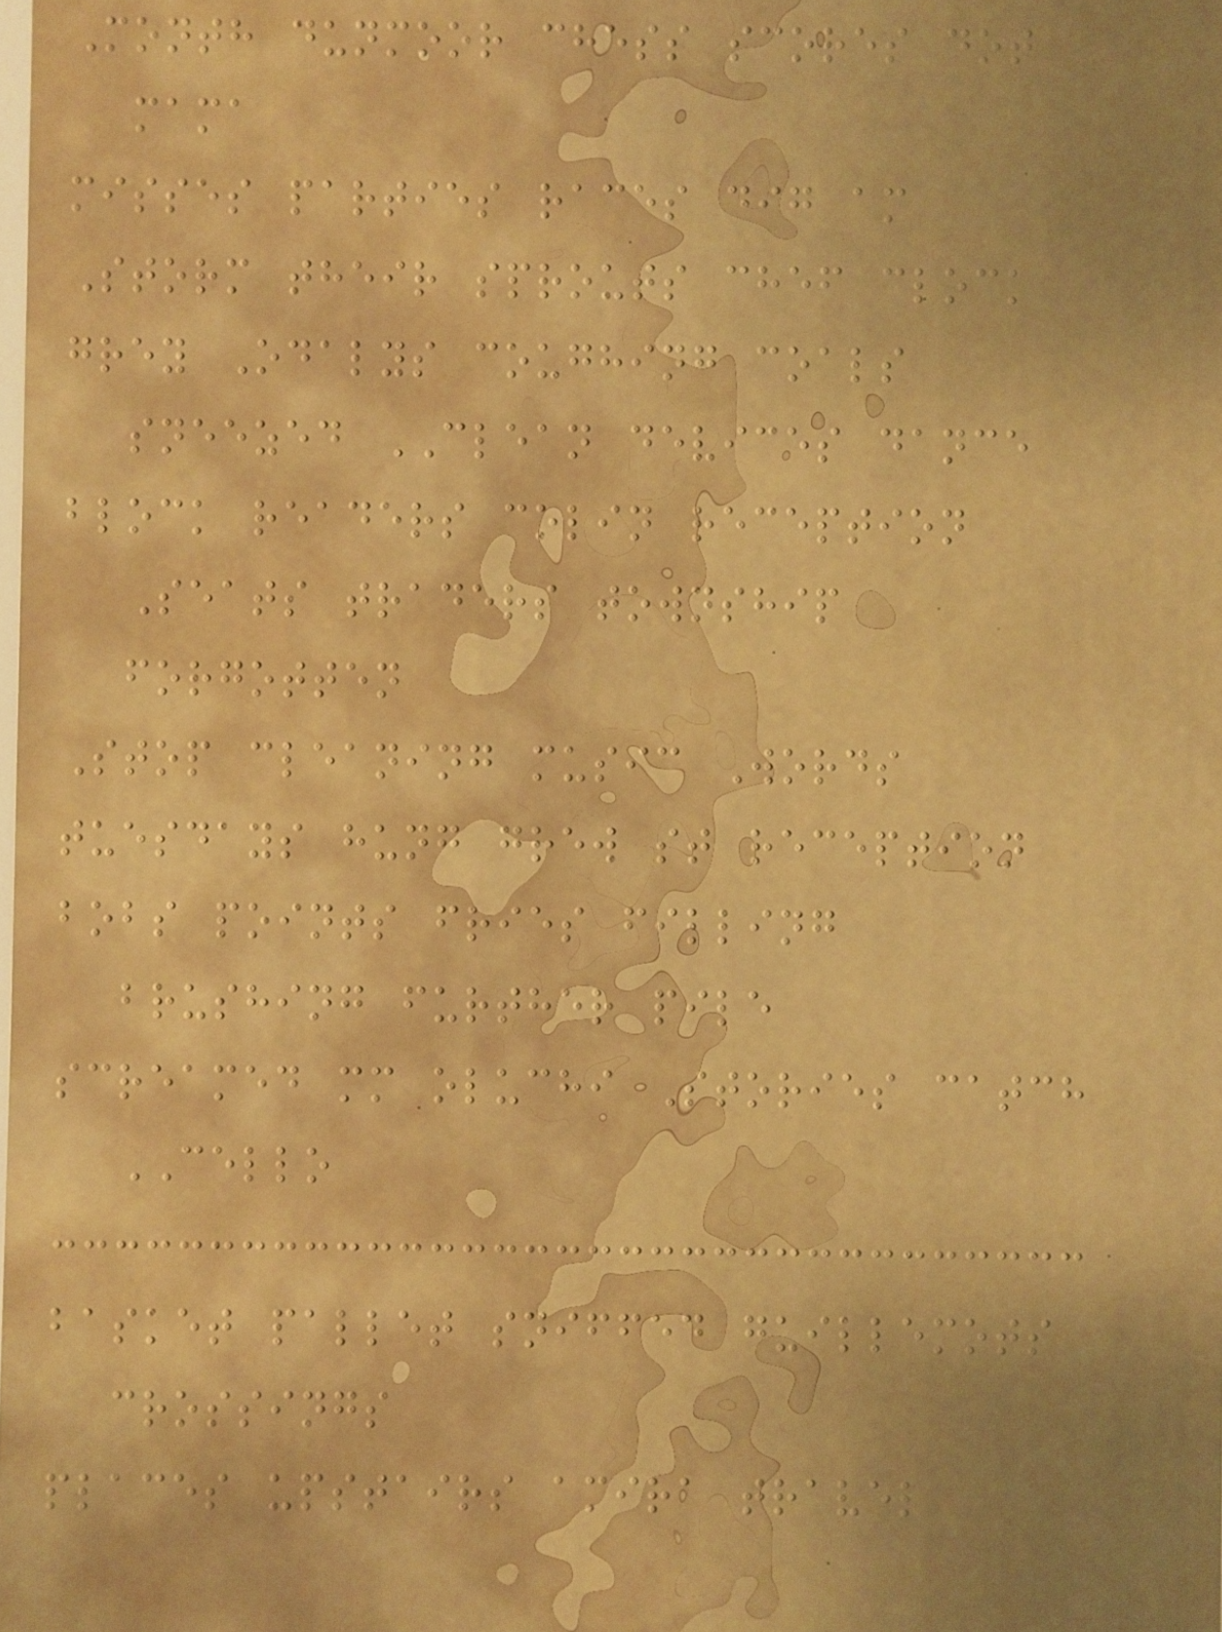Month dunmoor chess scores dot
mama
misses parties races dig am
Storm their sprouts chef clock
grey Odalys coughing coals
sneezed CLEAN devices dance
block readers colin reception
Seats traders township
forgotten
Stop cleaning music Words
tuesdays hung grew st reception
bobs points fries filling
brushing further pile
screamed mm oluchi Stories catch
CELLO
basket pallet sniffed guillemots
crossings
places upstairs amira travel
